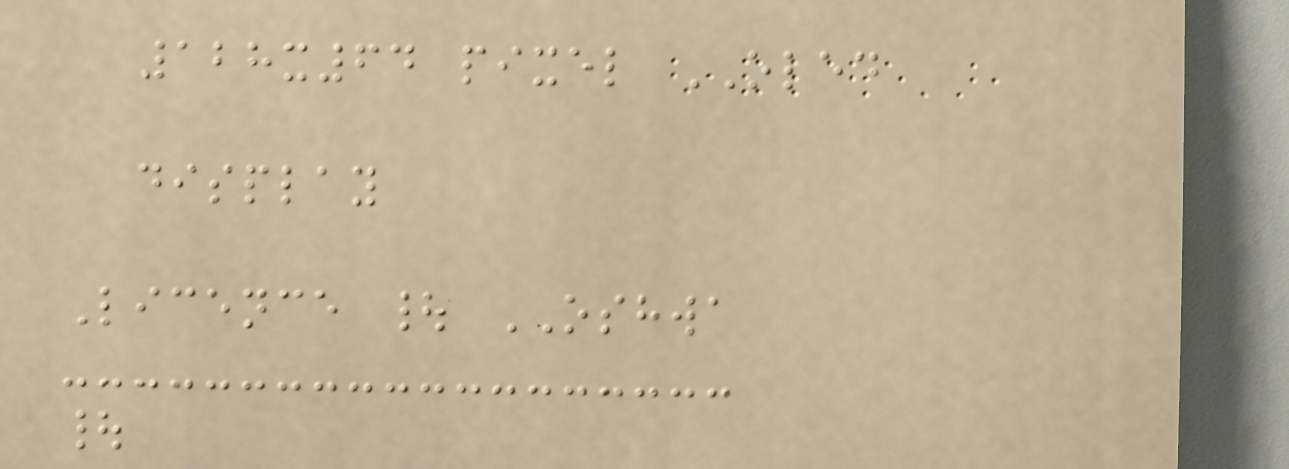128x64 pixel OLED
display
Licence | OSHWA
|
